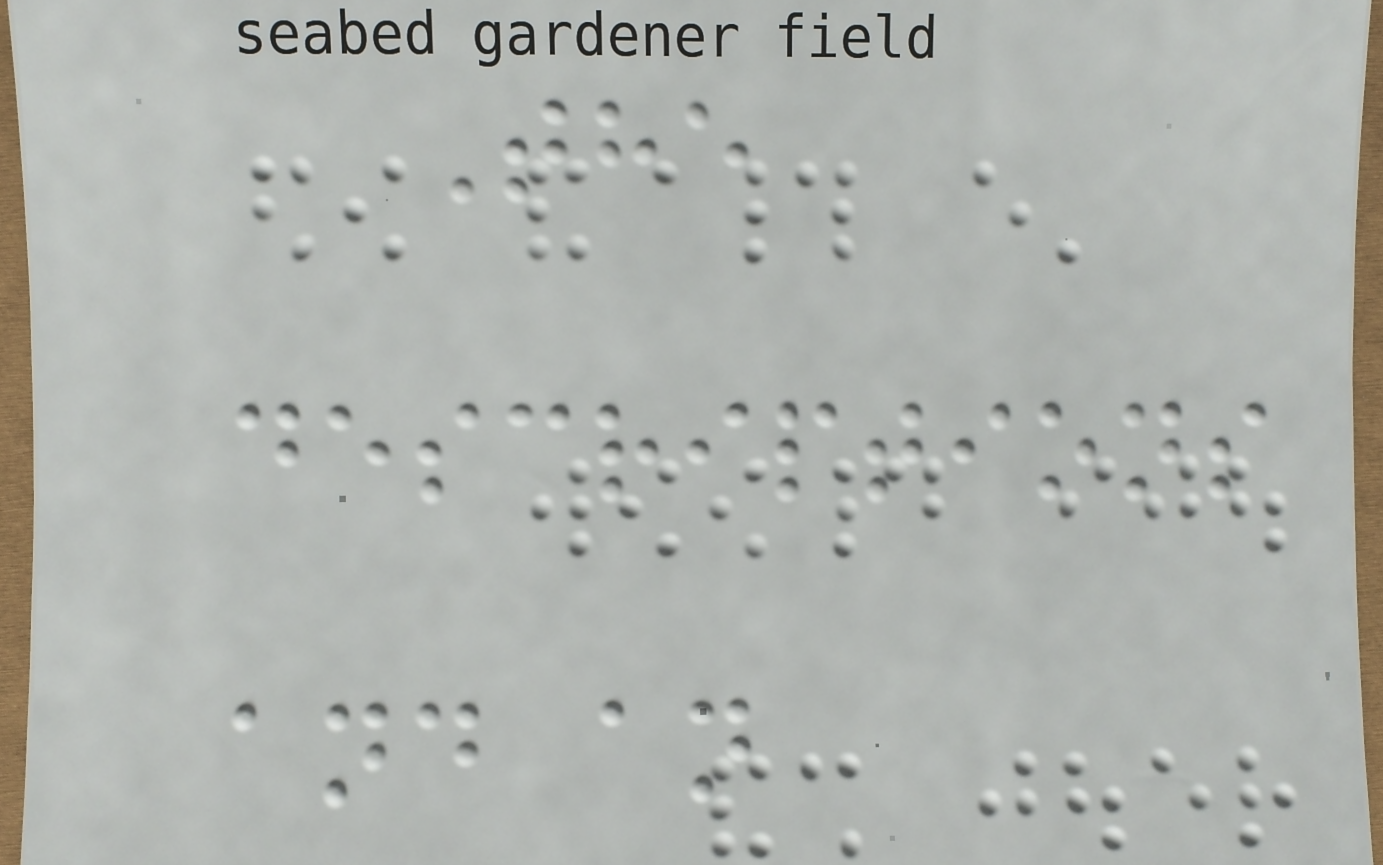The
descriptions
and an
